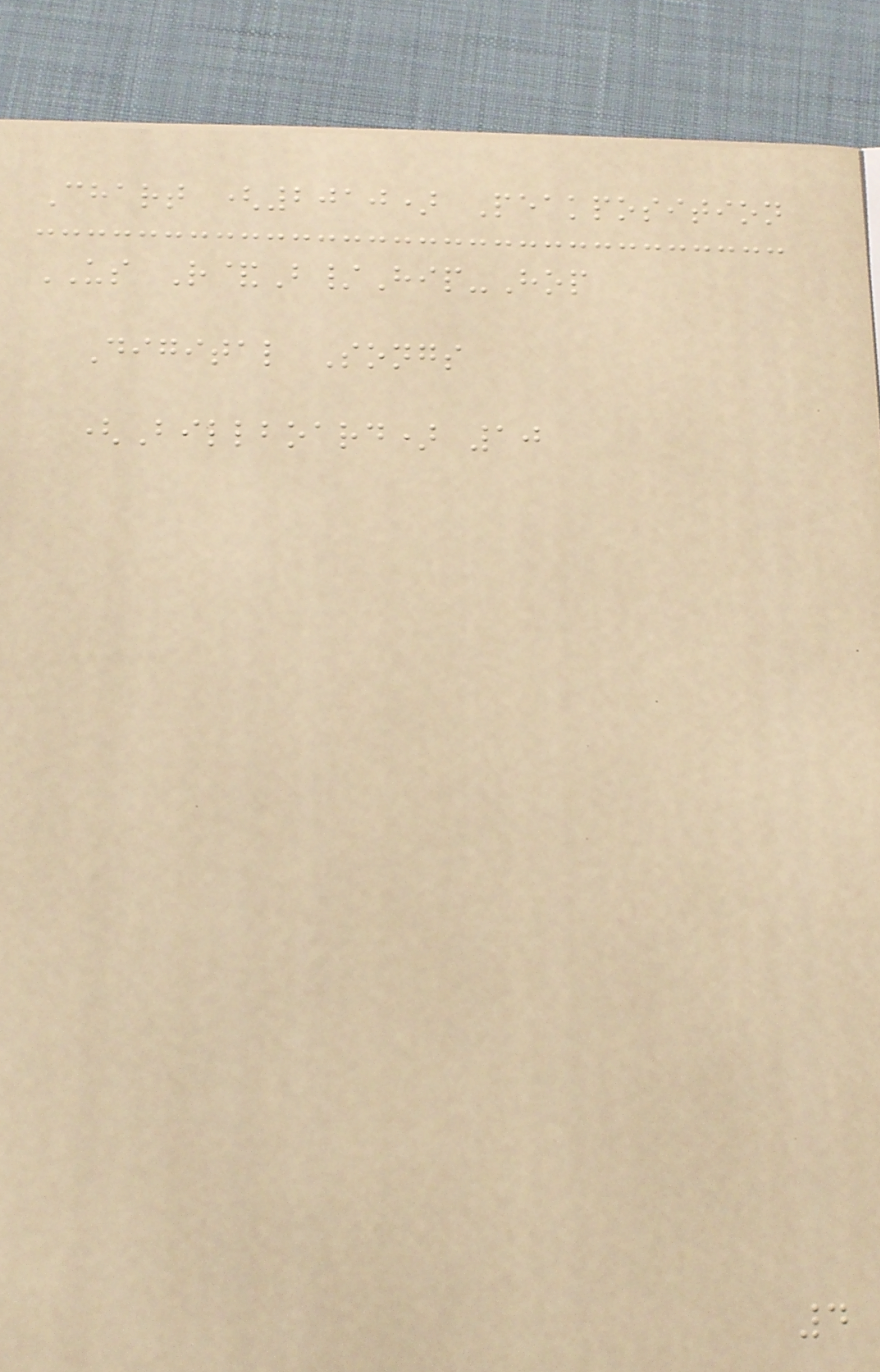Chart (2010) Peakposition
US R&B/Hip-Hop
Digital Songs
(Billboard) 10
4
